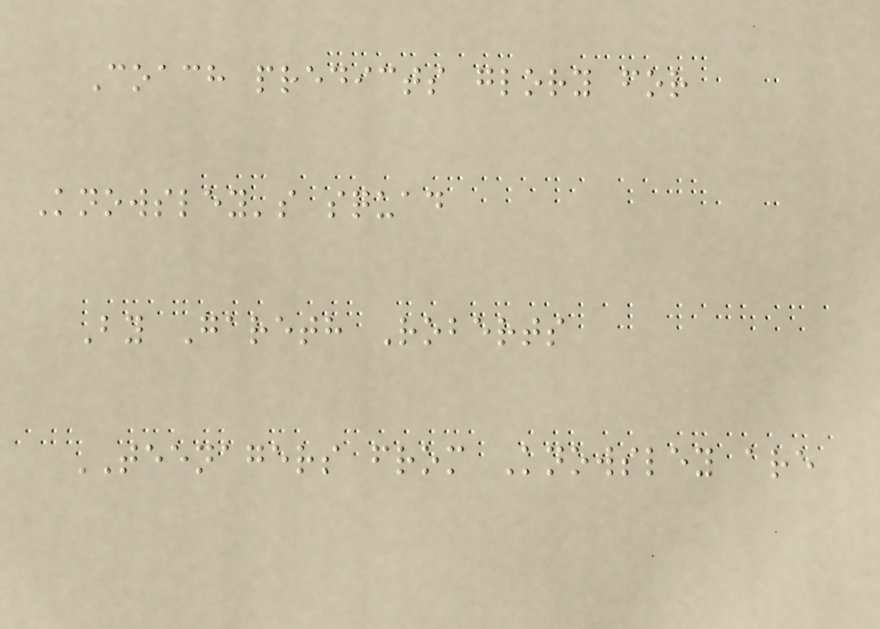Coach predicts glory for
Knowsley's squad
By Gareth Roberts
TEENAGERS from Knowsley are
